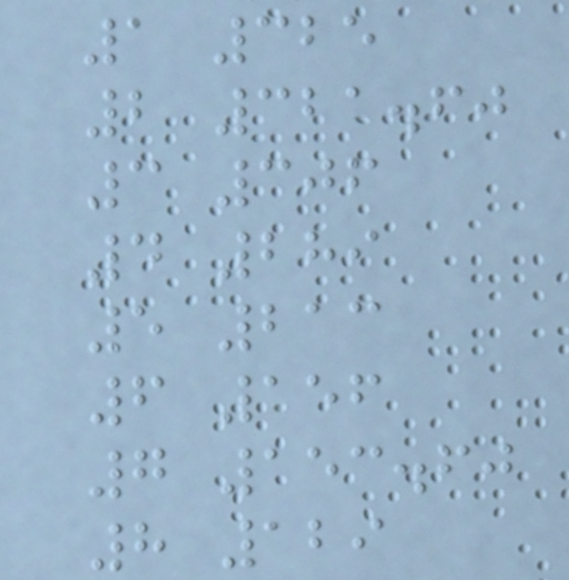1 325
2 321.60
3 306
4 289
5 213
6 156
7 153.60
8 129
